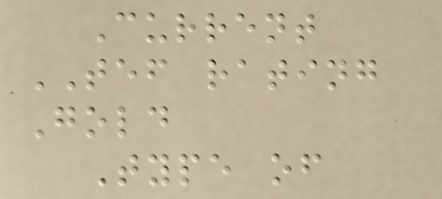Current
TEF rating
Gold
Type of
